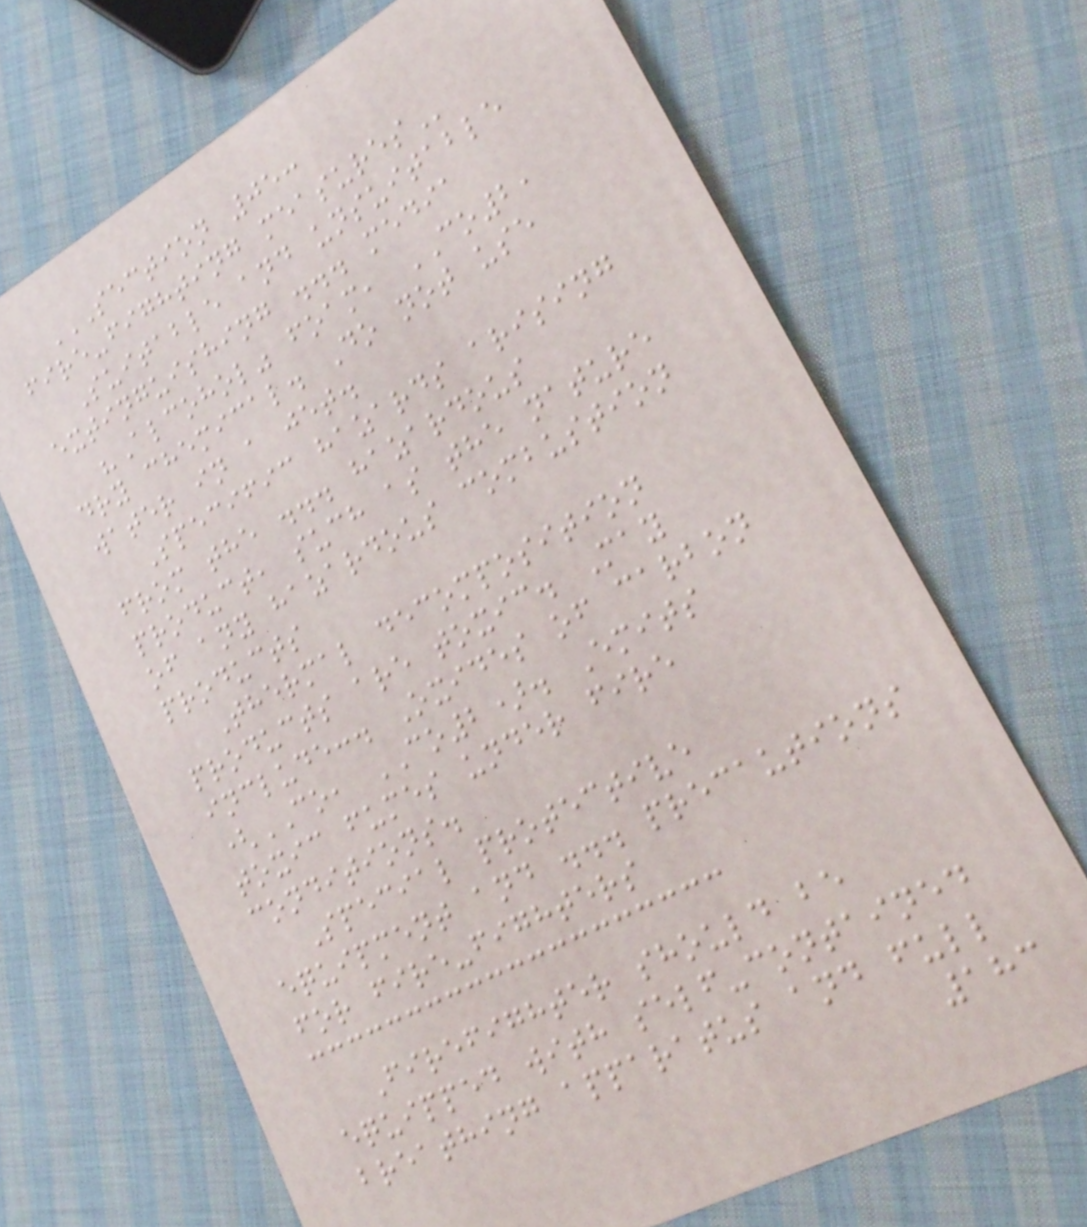SECTION 05:
FIRE-FIGHTING MEASURES
Suitable and unsuitable
extinguishing ... media
"Alcohol" foam, CO2,
dry chemical. Do not use
water in a jet.
Specific hazards arising
from the ... hazardous
product, such as the nature
of any hazardous combustion
products
Thermal decomposition
products are toxic. May
include:. Oxides of carbon
(CO, CO2). Emits
toxic fumes under fire
conditions.
Special protective
equipment and ... precautions
for fire-fighters
Firefighter should be
equipped with self-contained
breathing apparatus and full
183
